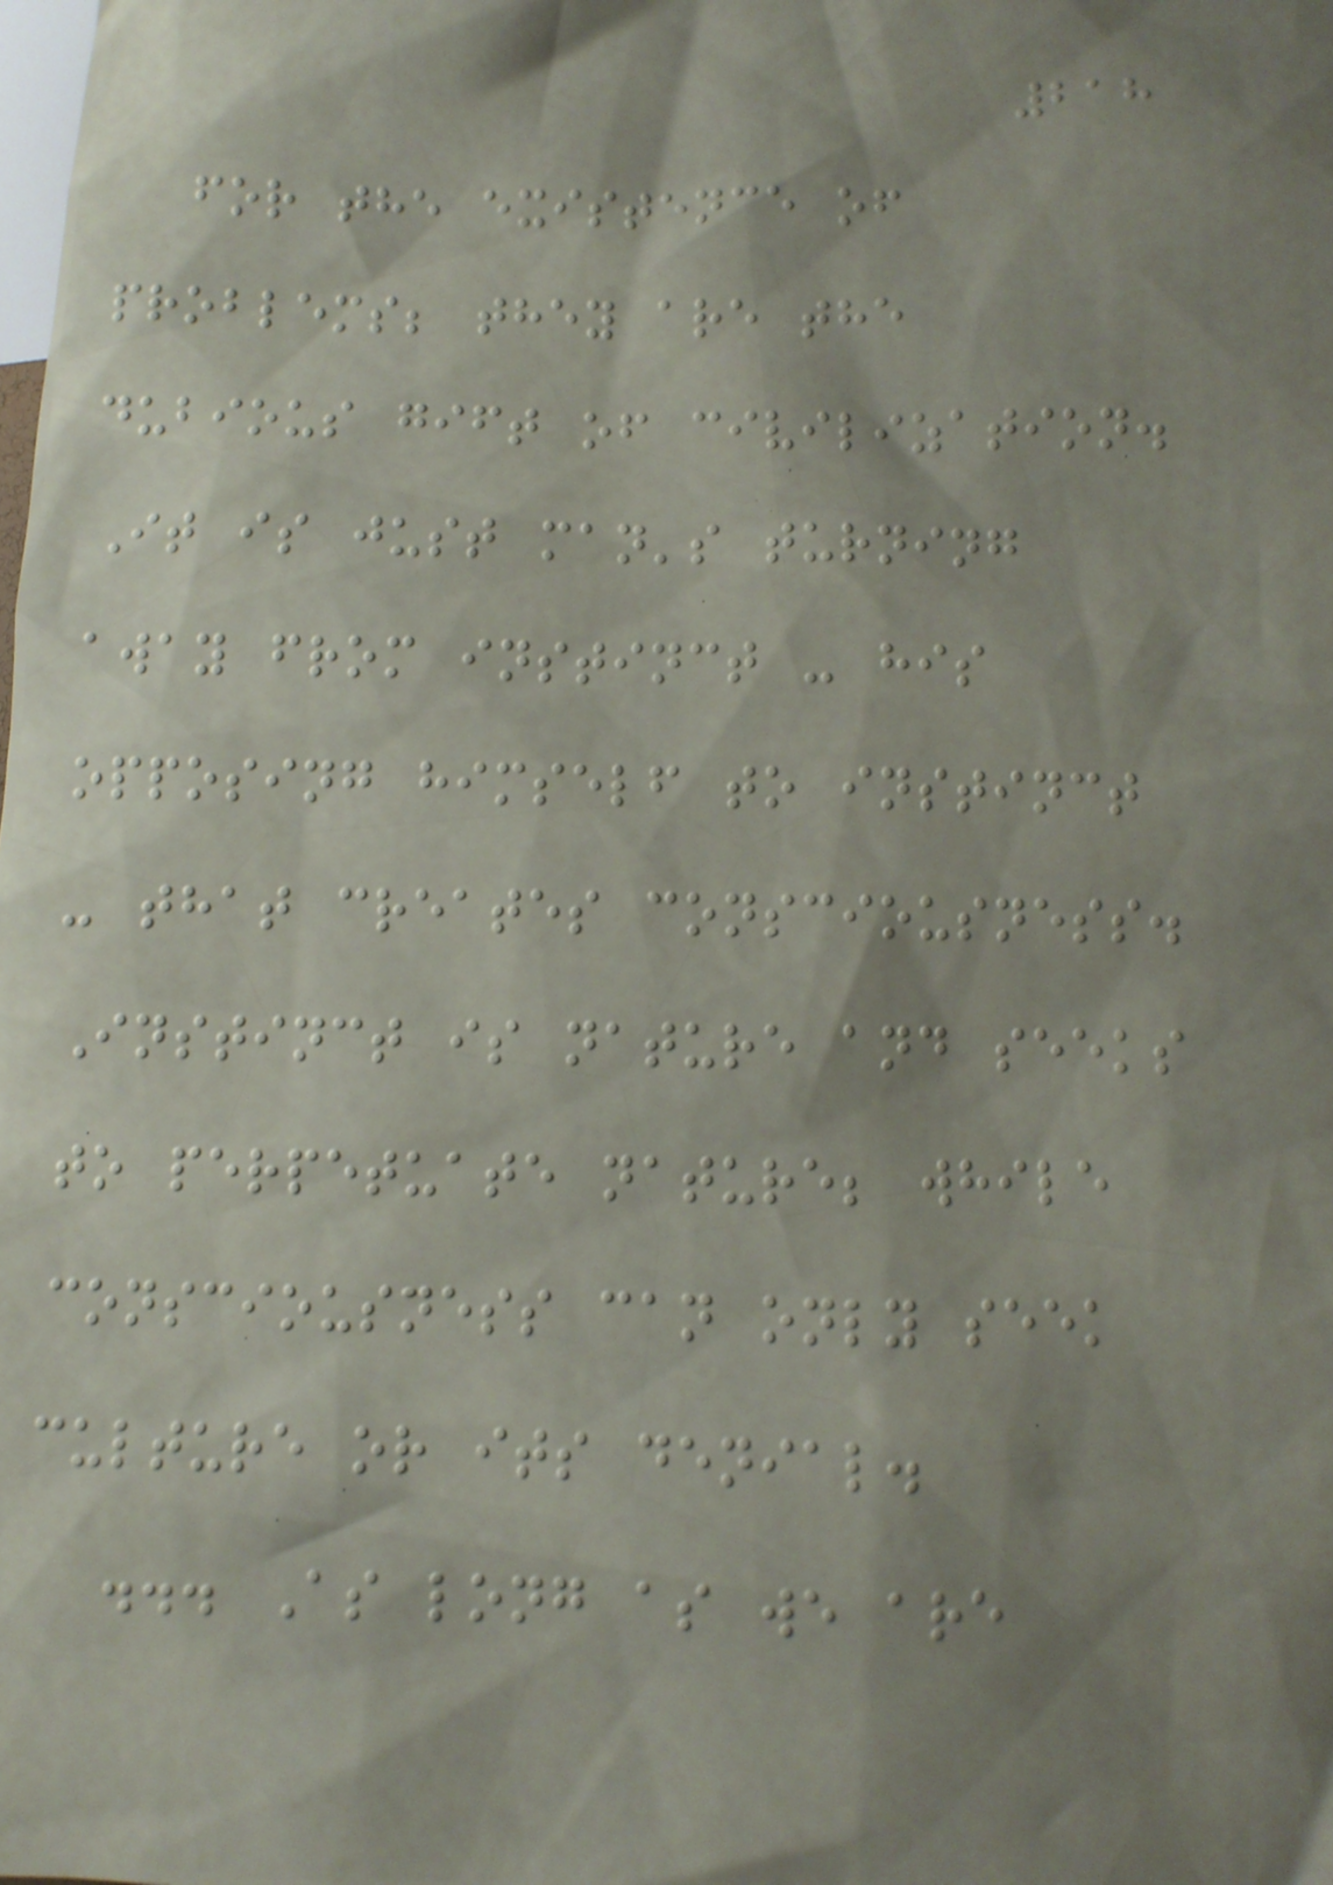218
for the existence of
problems; they are the
dubious gift of civilization.
It is just man's turning
away from instinct - his
opposing himself to instinct
- that creates consciousness.
Instinct is nature and seeks
to perpetuate nature; while
consciousness can only seek
culture or its denial.
... As long as we are
